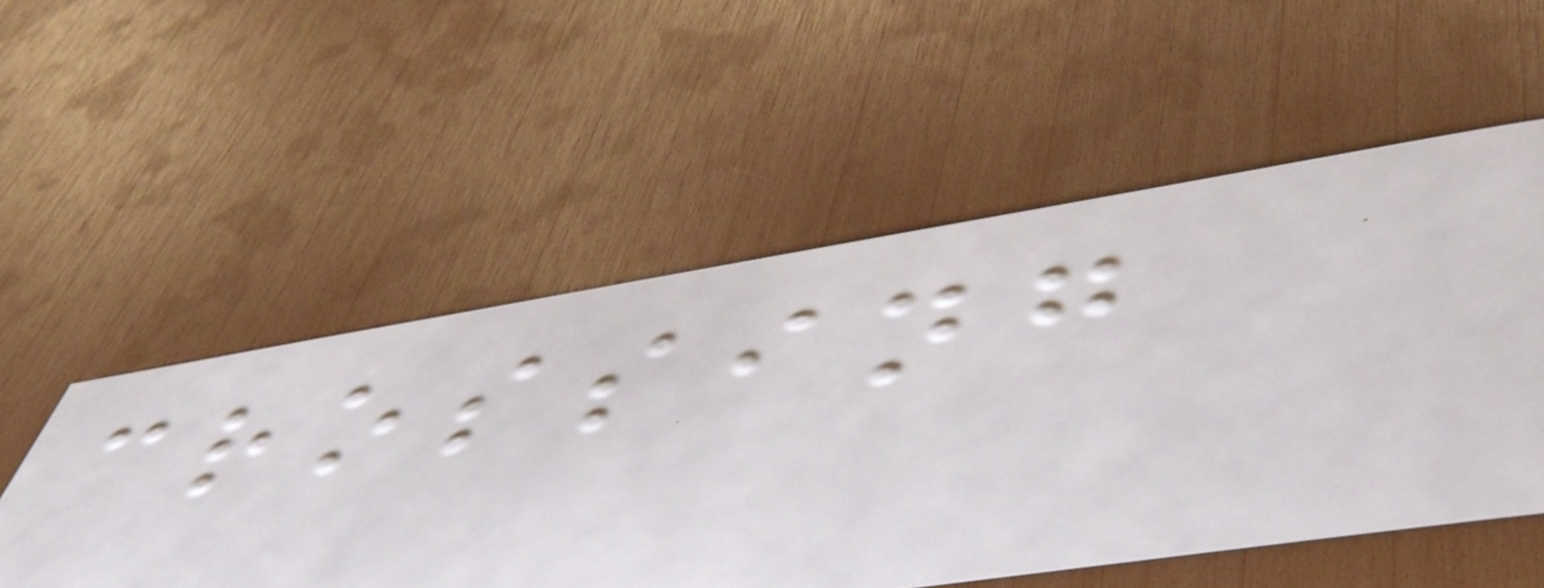crossing
